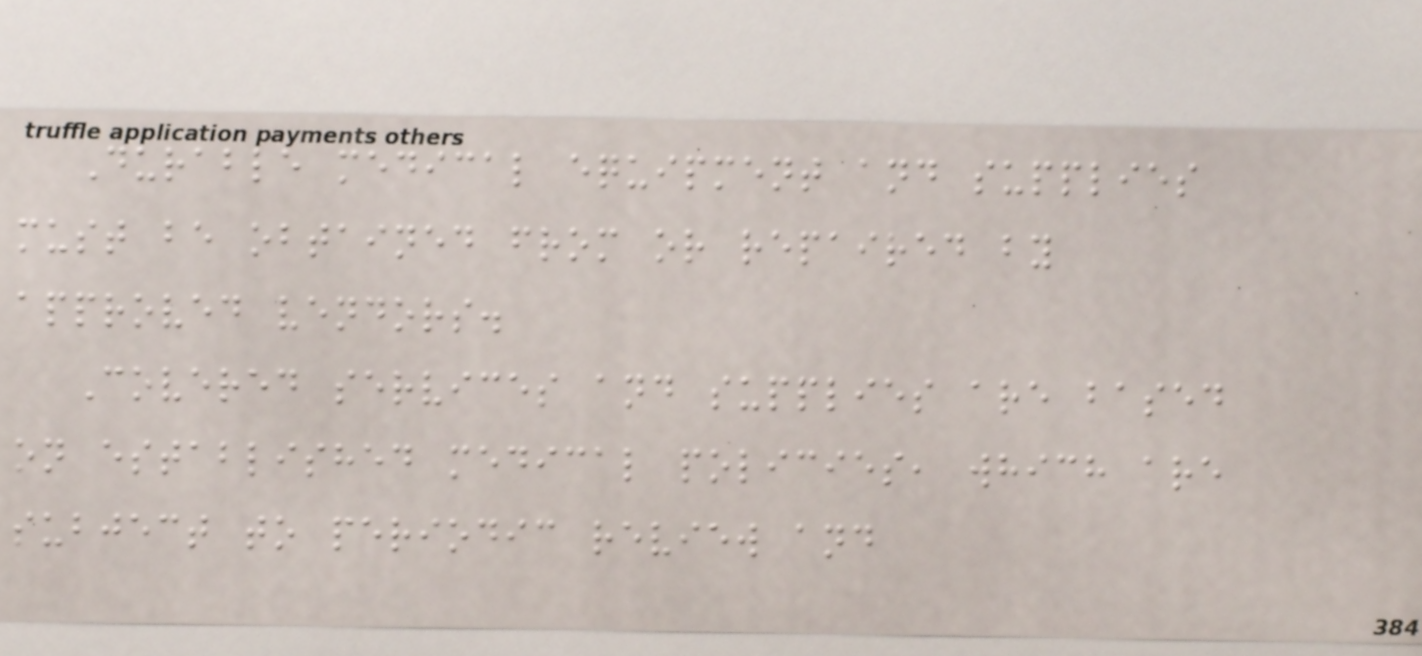Durable medical equipment and supplies
must be obtained from or repaired by
approved vendors.
Covered services and supplies are based
on established medical policies, which are
subject to periodic review and
